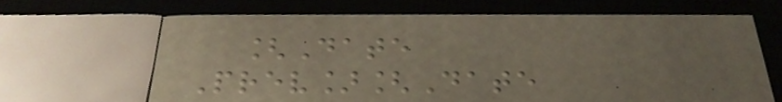[Date
Prev][Date
